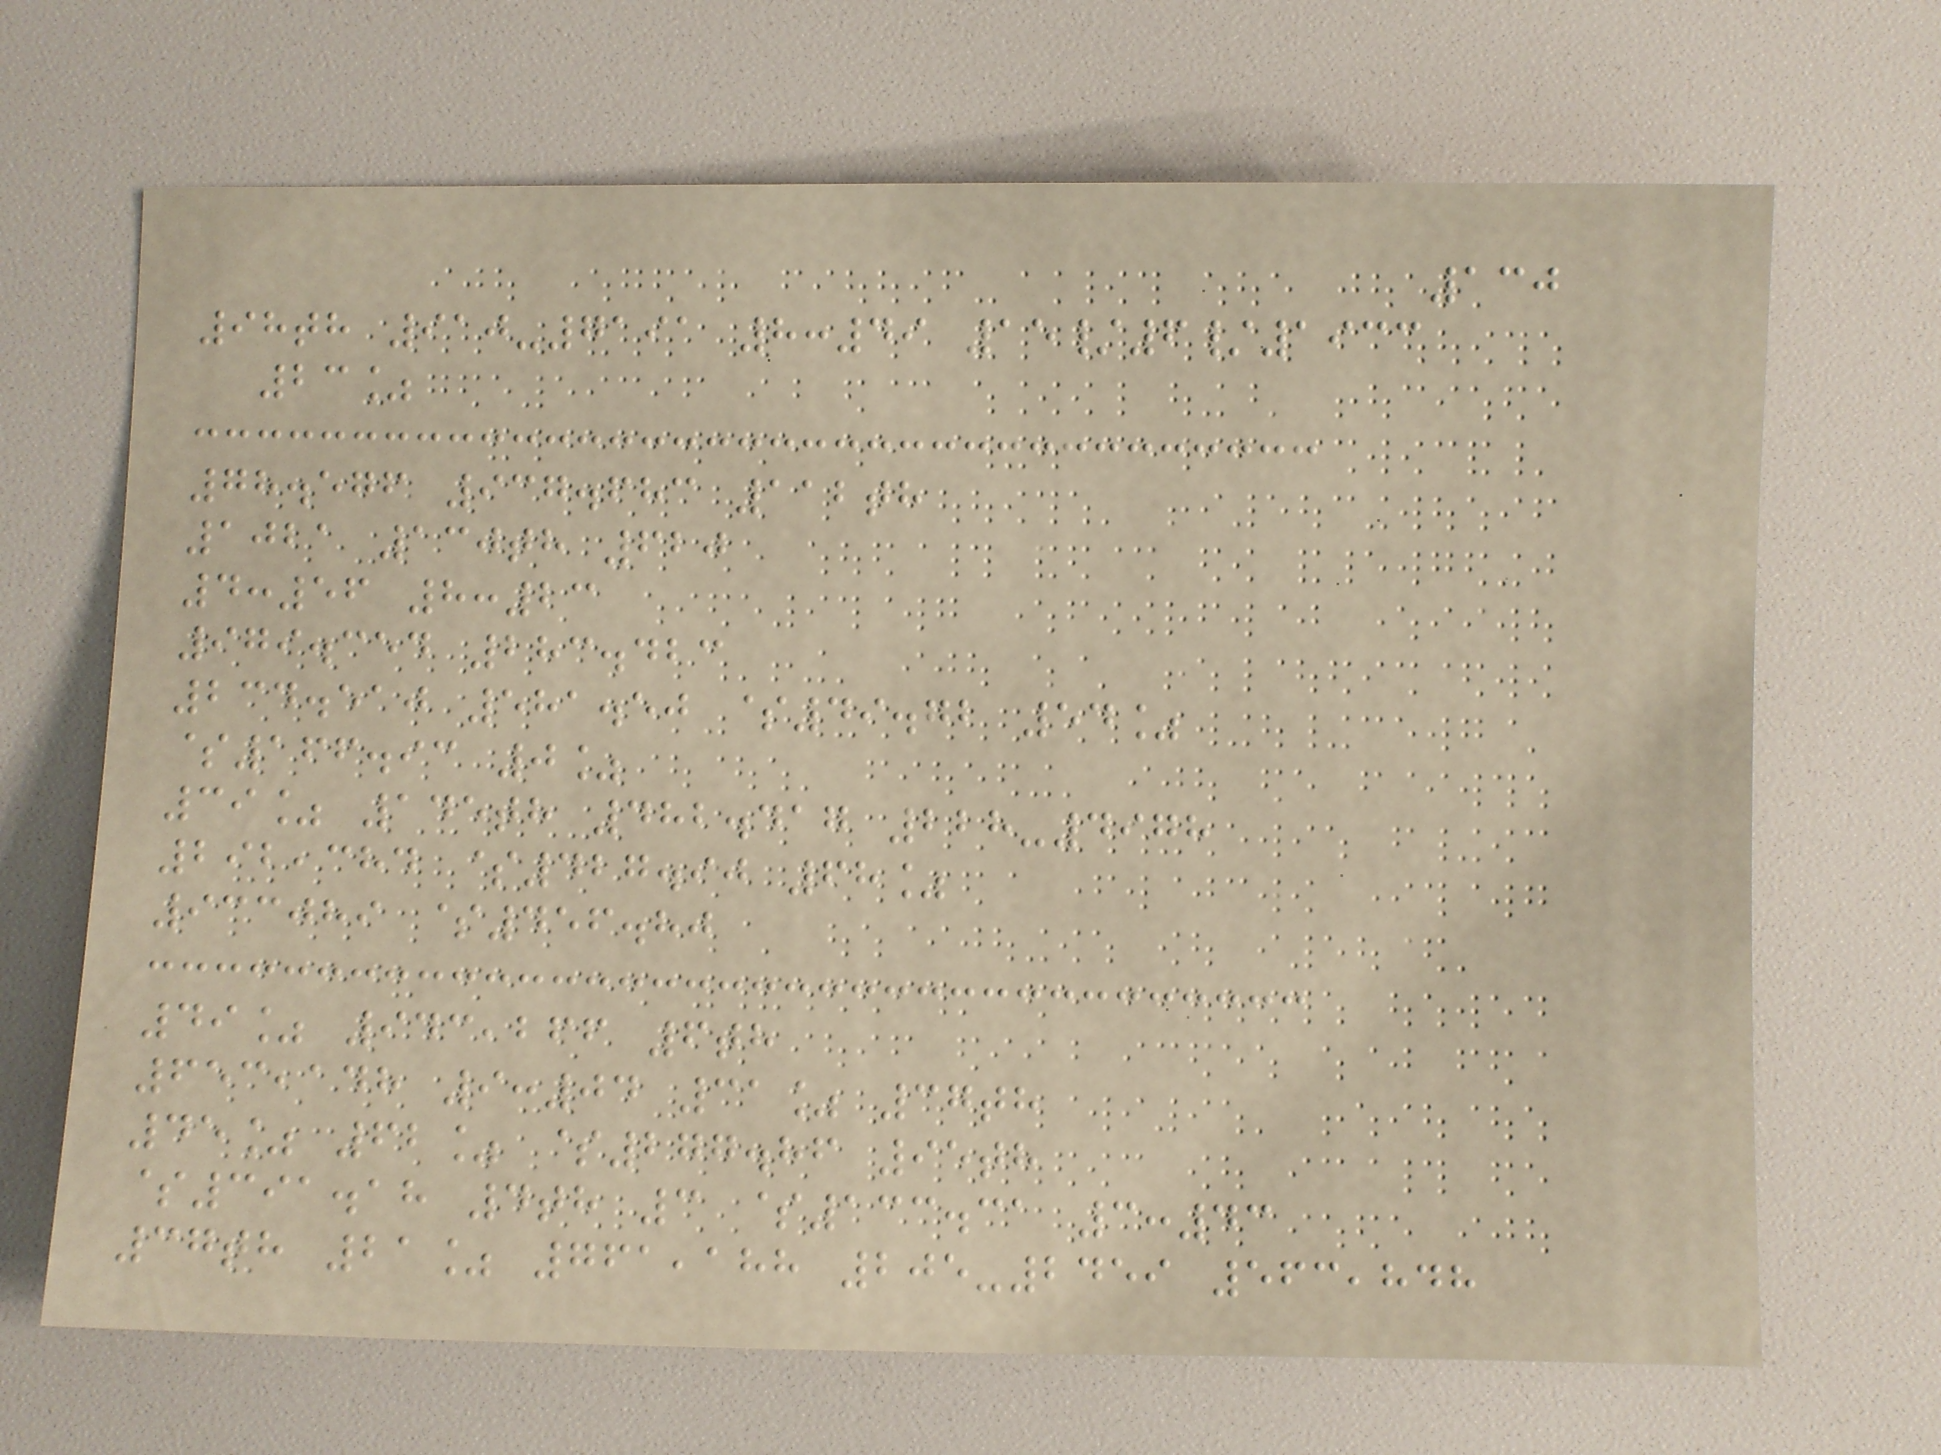130
98th 910-7191 8:49 15/6/1933
23%
78.576 937.683 112th
1021 130th 620
4:56 8:23
979.354 283.423
234.510 581.50 $49.72 54%
$166.93 0%
39% 145th 482.417 228-4978
292,384 $427.90 68%
933089 $456.80
49% 943,266 6th
653,148 9:04 31% 37th
45% 62% $277.86 95th
$391.18 4th 3 $133.31 3:43
37th 21% 761,188 205-2459 563,848
